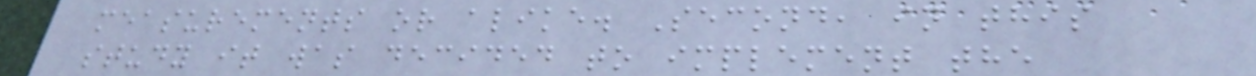measurements or alike. Second, in this
study it was decided to implement the
